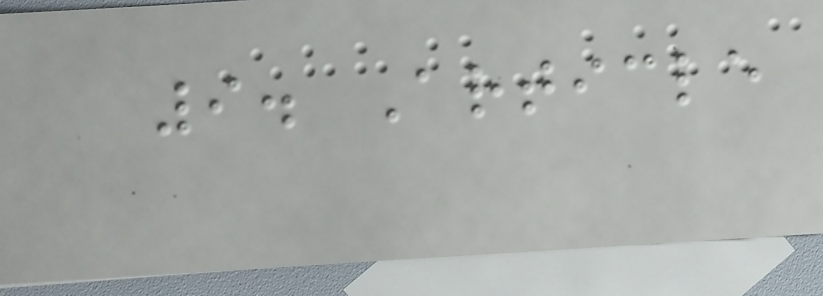9. Article
